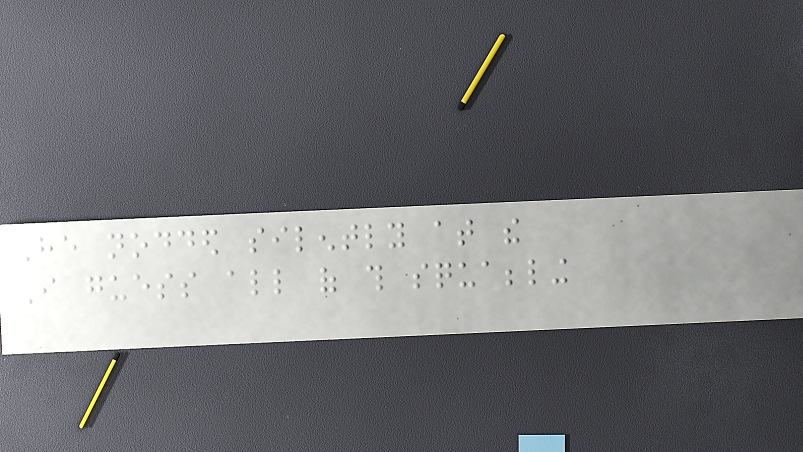He nodded silently at the
I guess all of this squabbling
